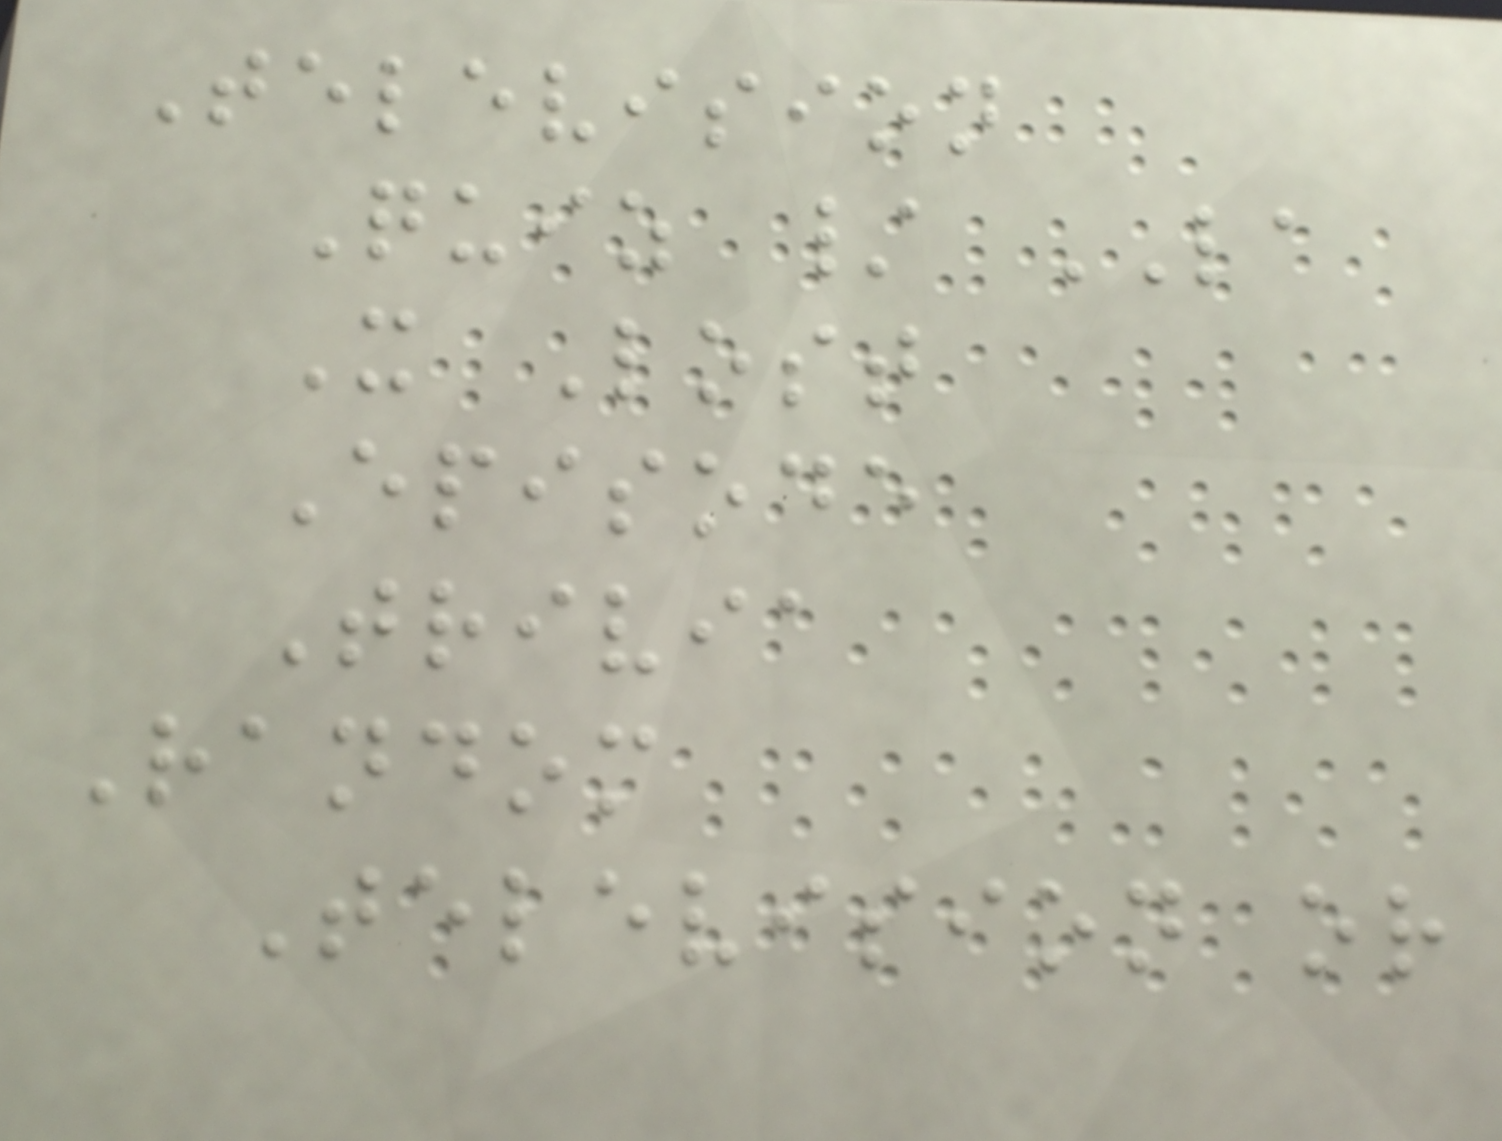Television
Quiz / LA
X Lost
Episode
Trivia
Random
Television or
